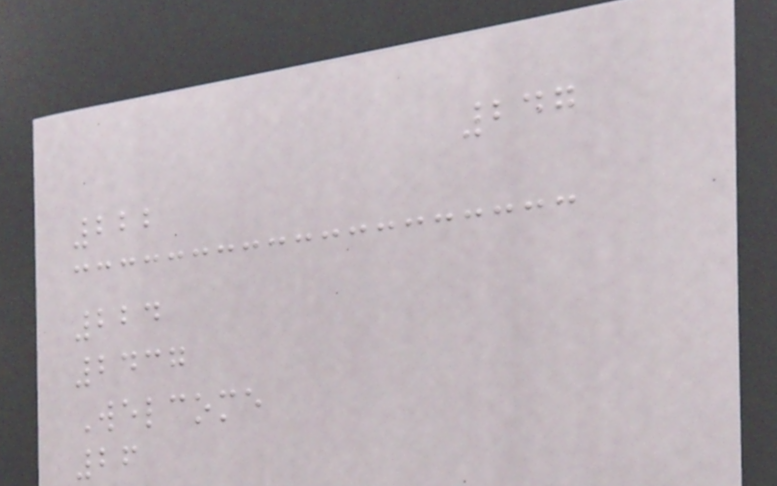247
222
224
2437
Welcome
26
